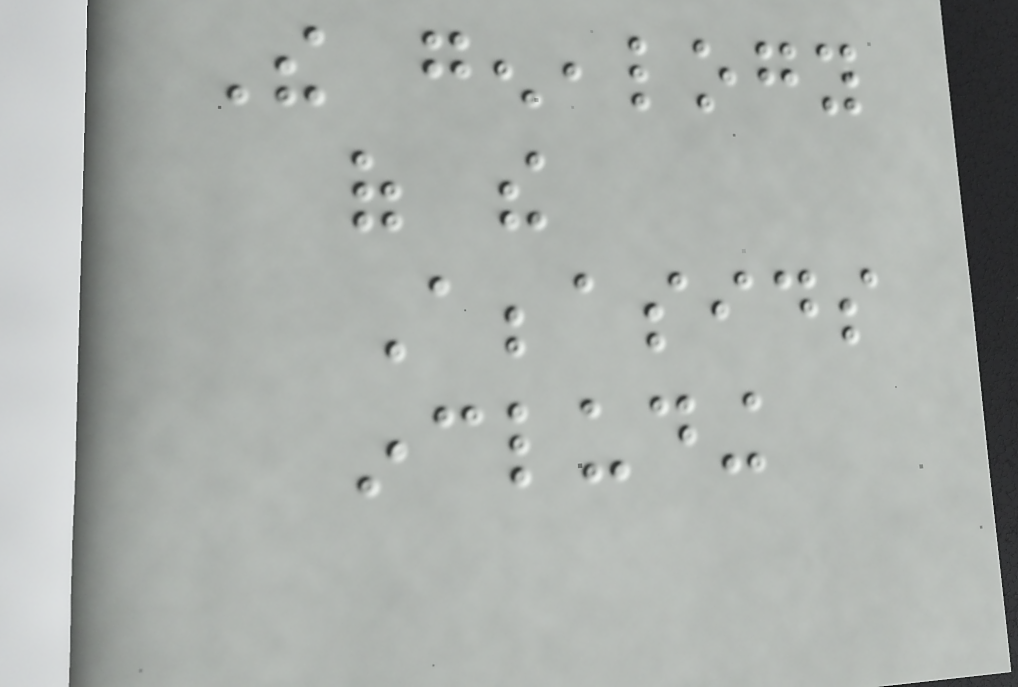The genealogy
of the
Abbasids
including
